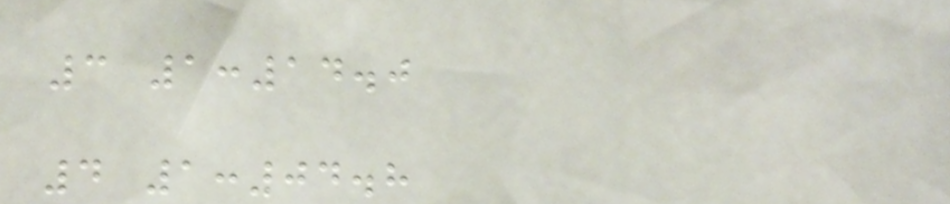3 1:14.0
4 1:04.8
